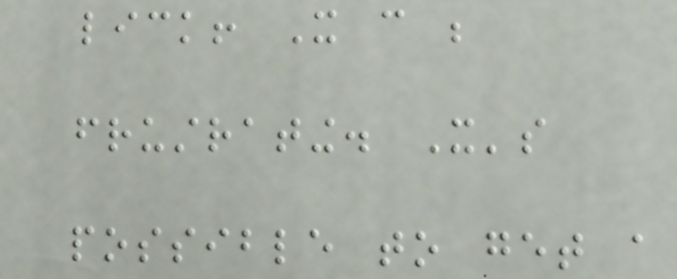lick! It can be
frustrating. It's
possible to get a
